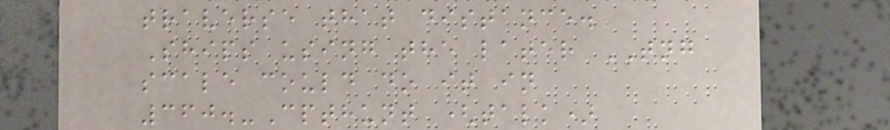traverse that distance.
Ships using the later TNG
scale could do it in
360.-Cpthunt (talk)
